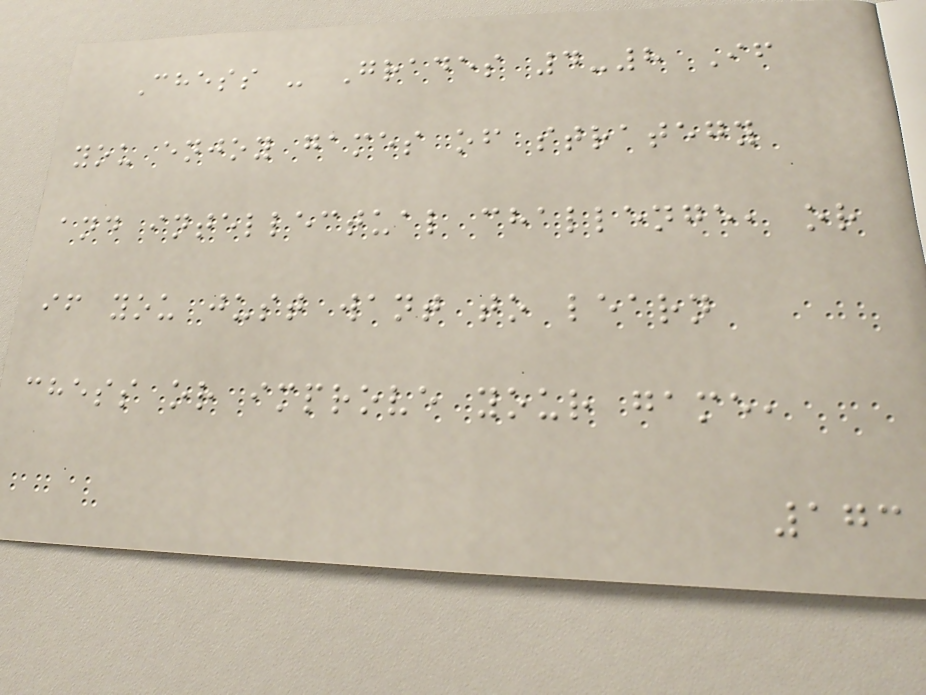Chess - Grades 4-8 If
you enjoy games of strategy
and intellectual challenge, or
if you just want to learn
chess or improve your game,
173
